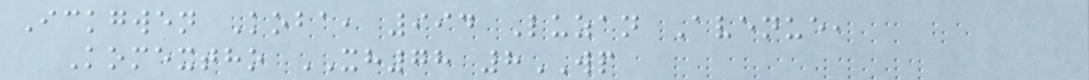Ickgwen Koba, 994 Luzan Avenue,
Komextho XH78 8WP
